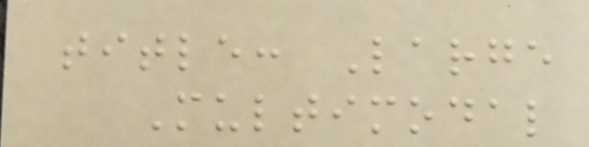title: Large
Multimodal
